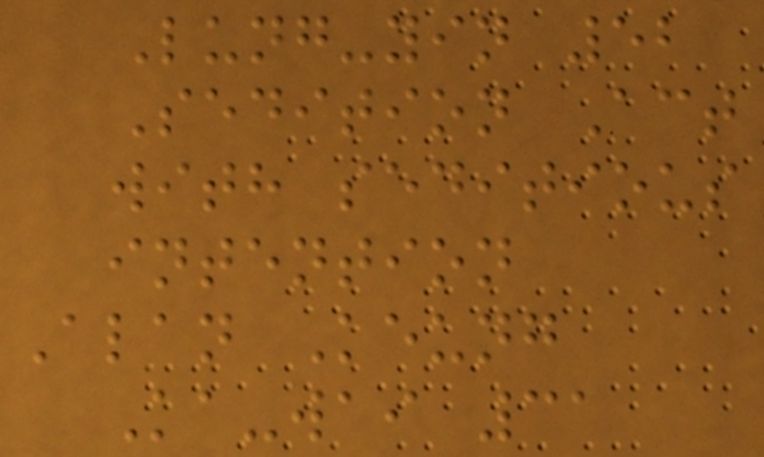Lung-yin 52
Sedition Act
with seditious
intention
Alan Keung
Ka-wai 31
